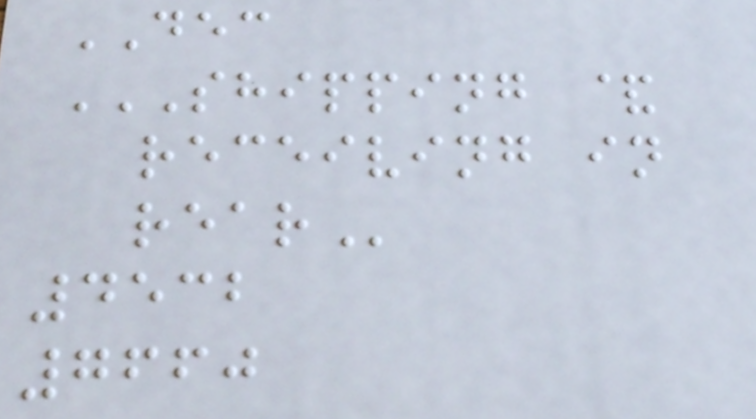DEC
SHIPPING &
RECEIVING IN
REAR
4532
7660
